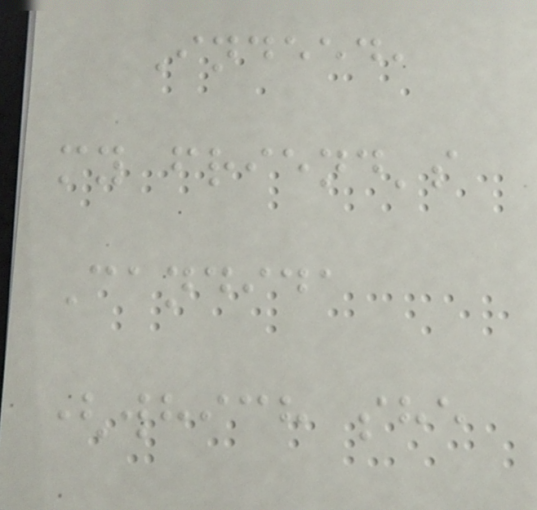Indeed,
my friend's
Candida
(which she
